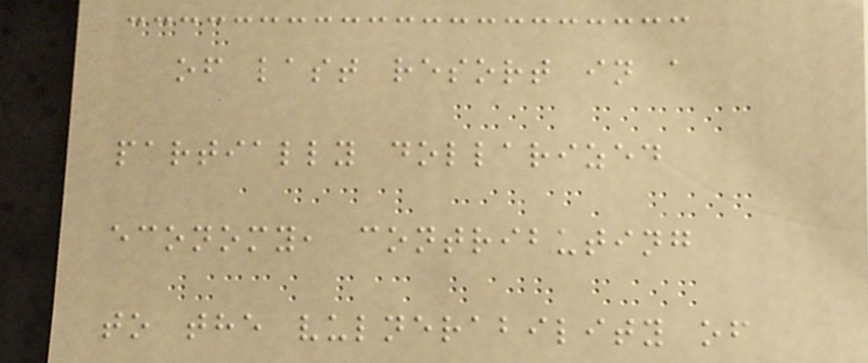of last resort in a
partially dollarized
economy, contributing
to the vulnerability of
